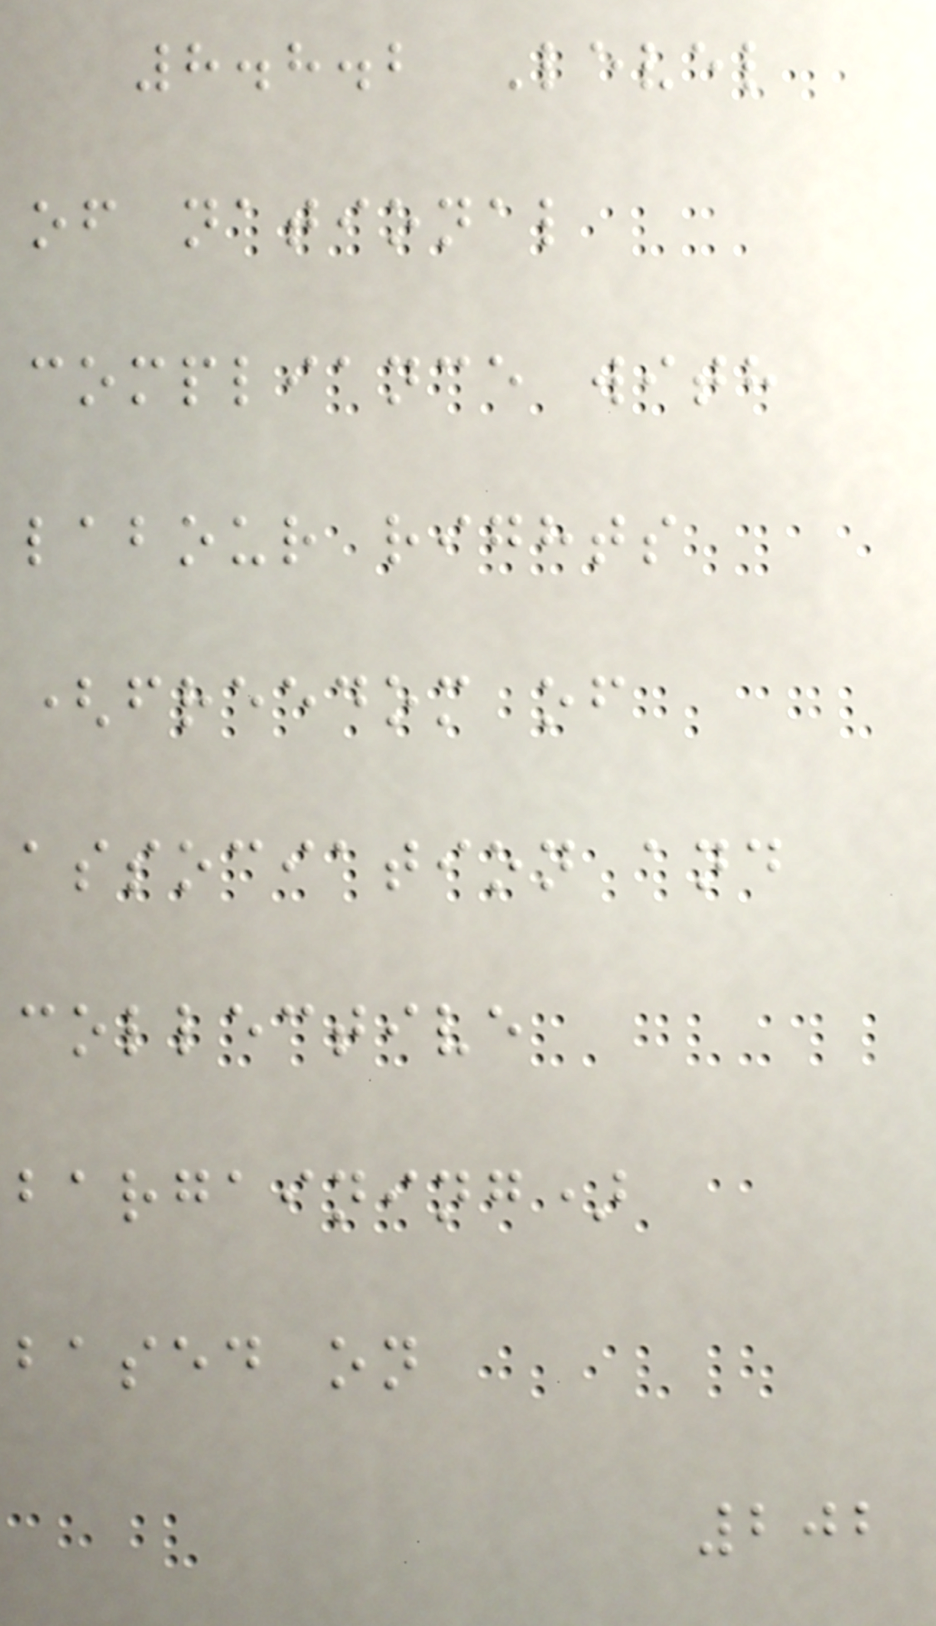8.8.2 Level
of national
compliance with
labour rights
(freedom of
association and
collective
bargaining)
based on
202
